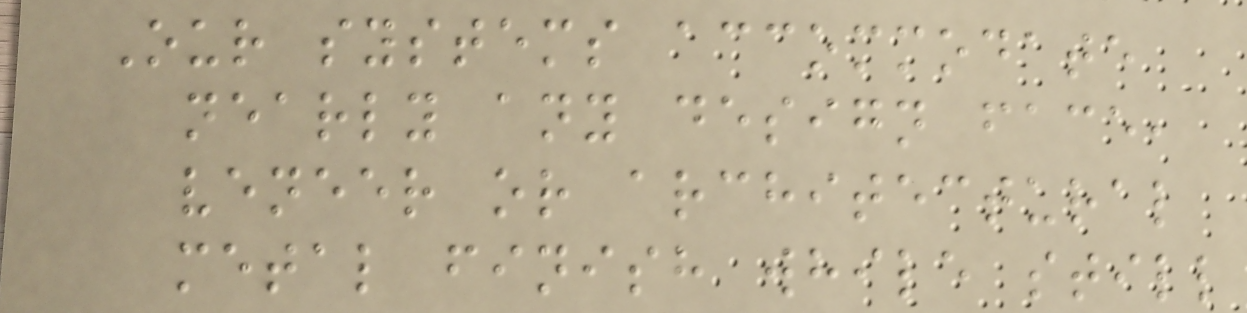Our systems accommodate
nearly any design face,
veneer or architectural
metal finish while still
